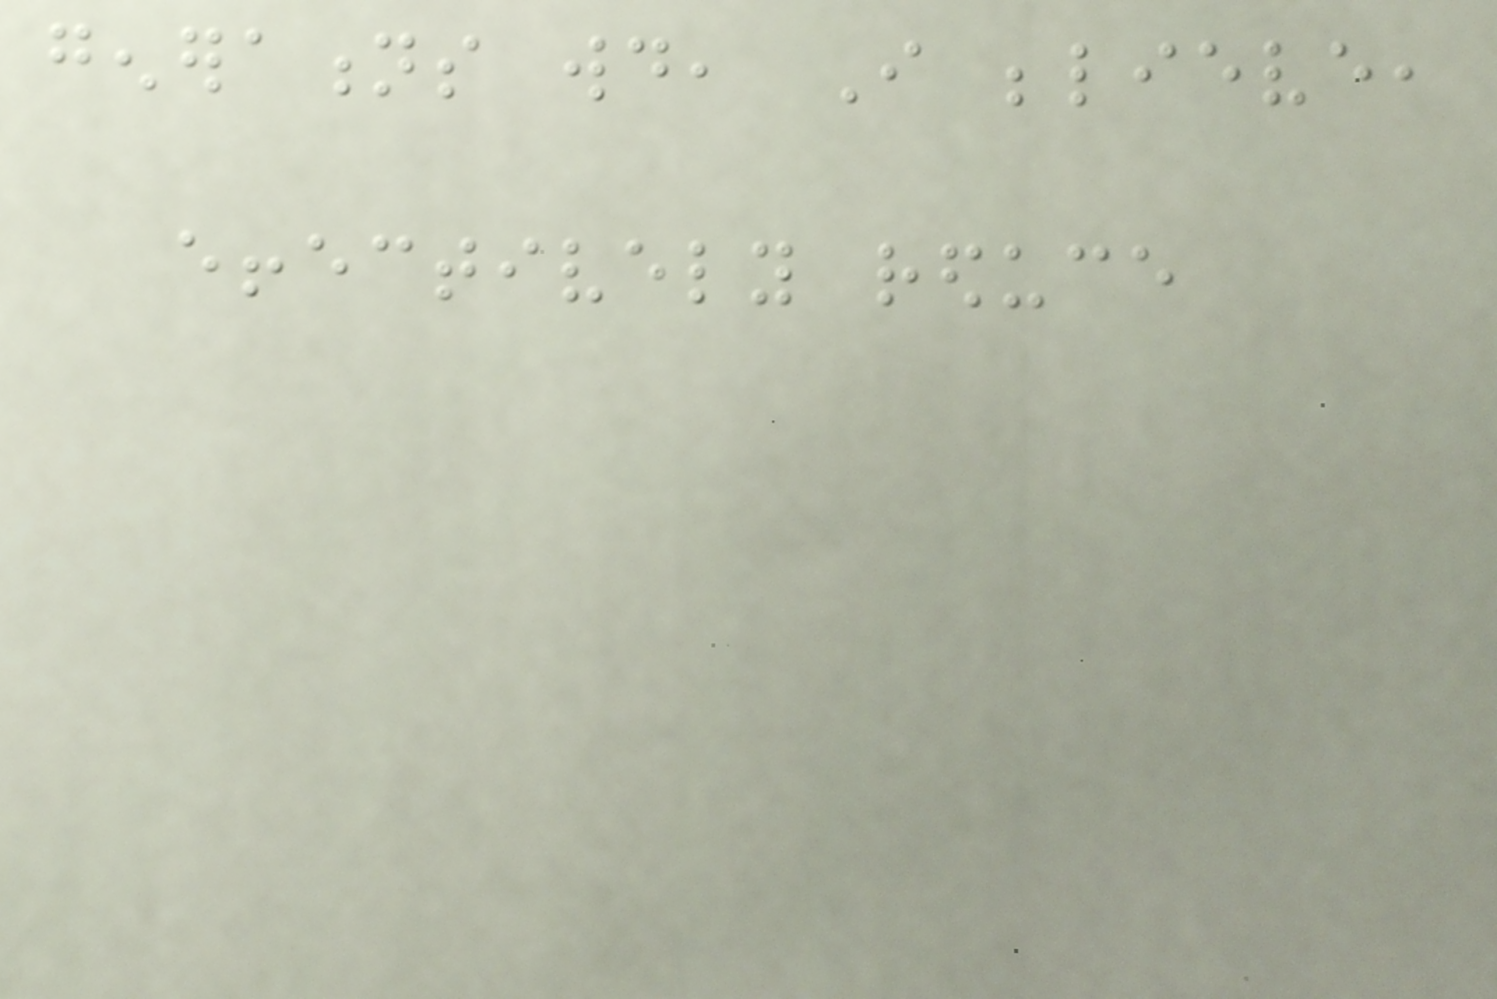generations would, I believe,
effectively reduce
